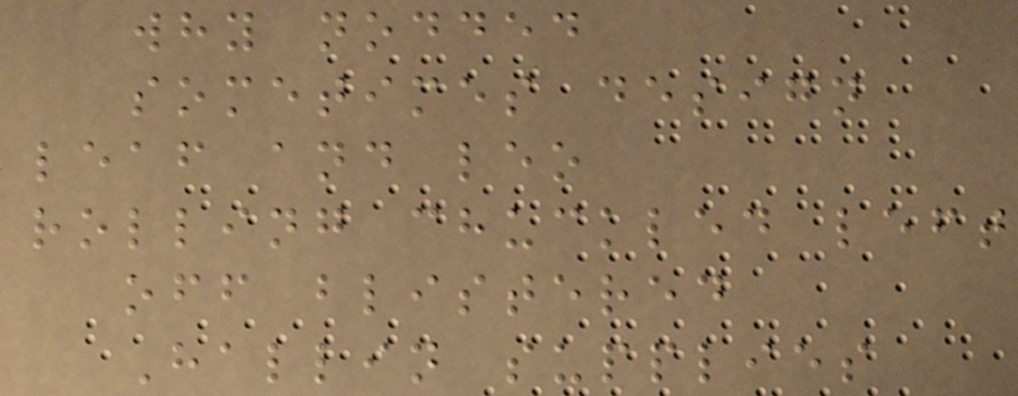why nodded
sometimes design
leaf and leo
rolling chuckled left
off blistered
Hallin supplies
